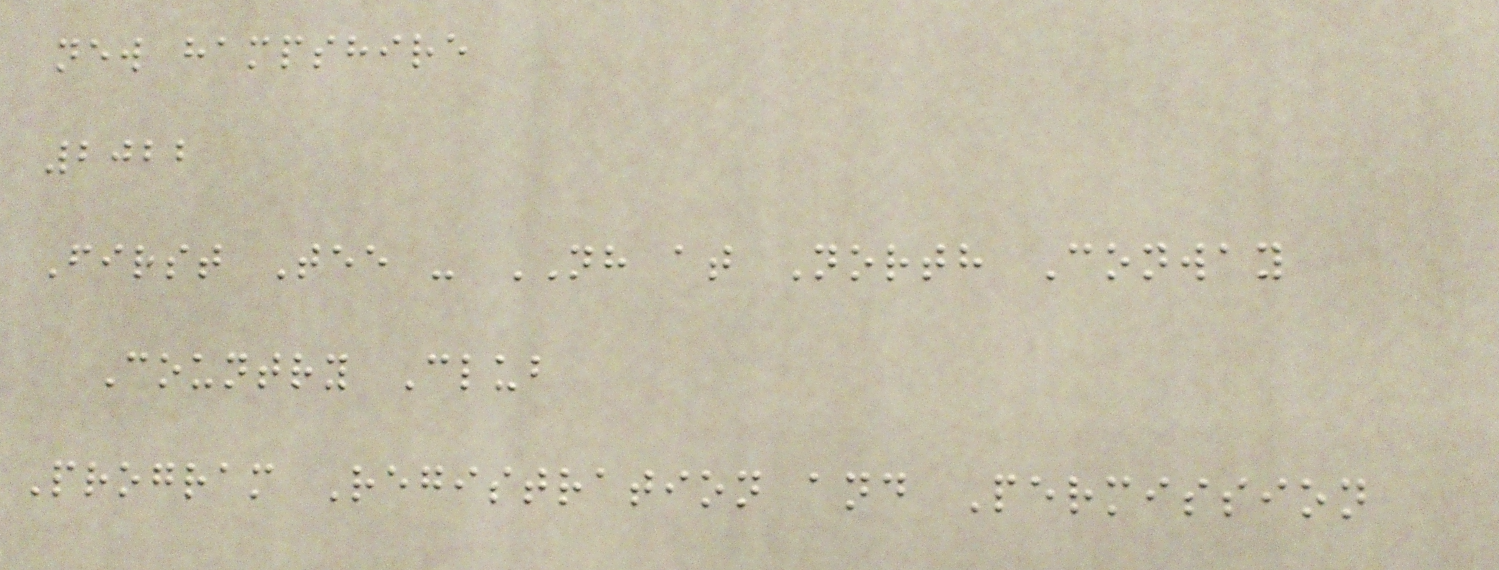new hampshire
2022
First Tee - NH at North Conway
Country Club
Program Registration and Permission
